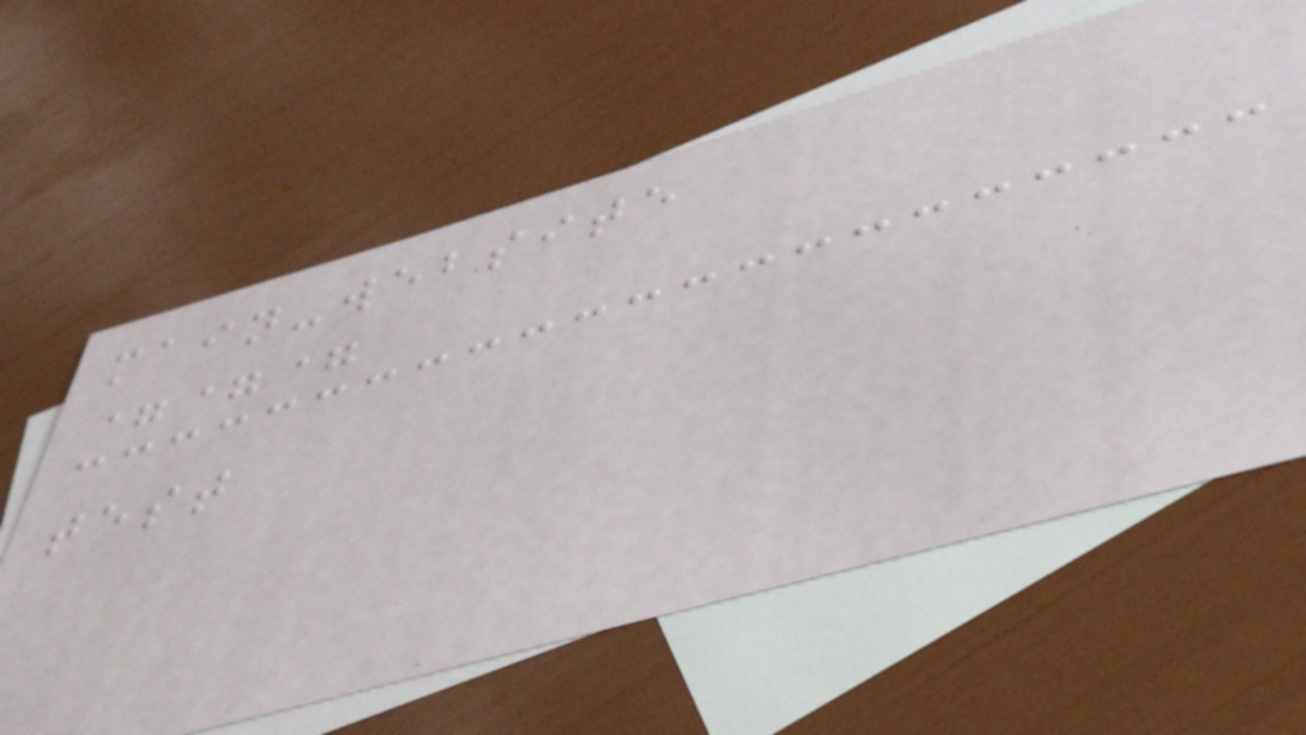main-website
===
test
